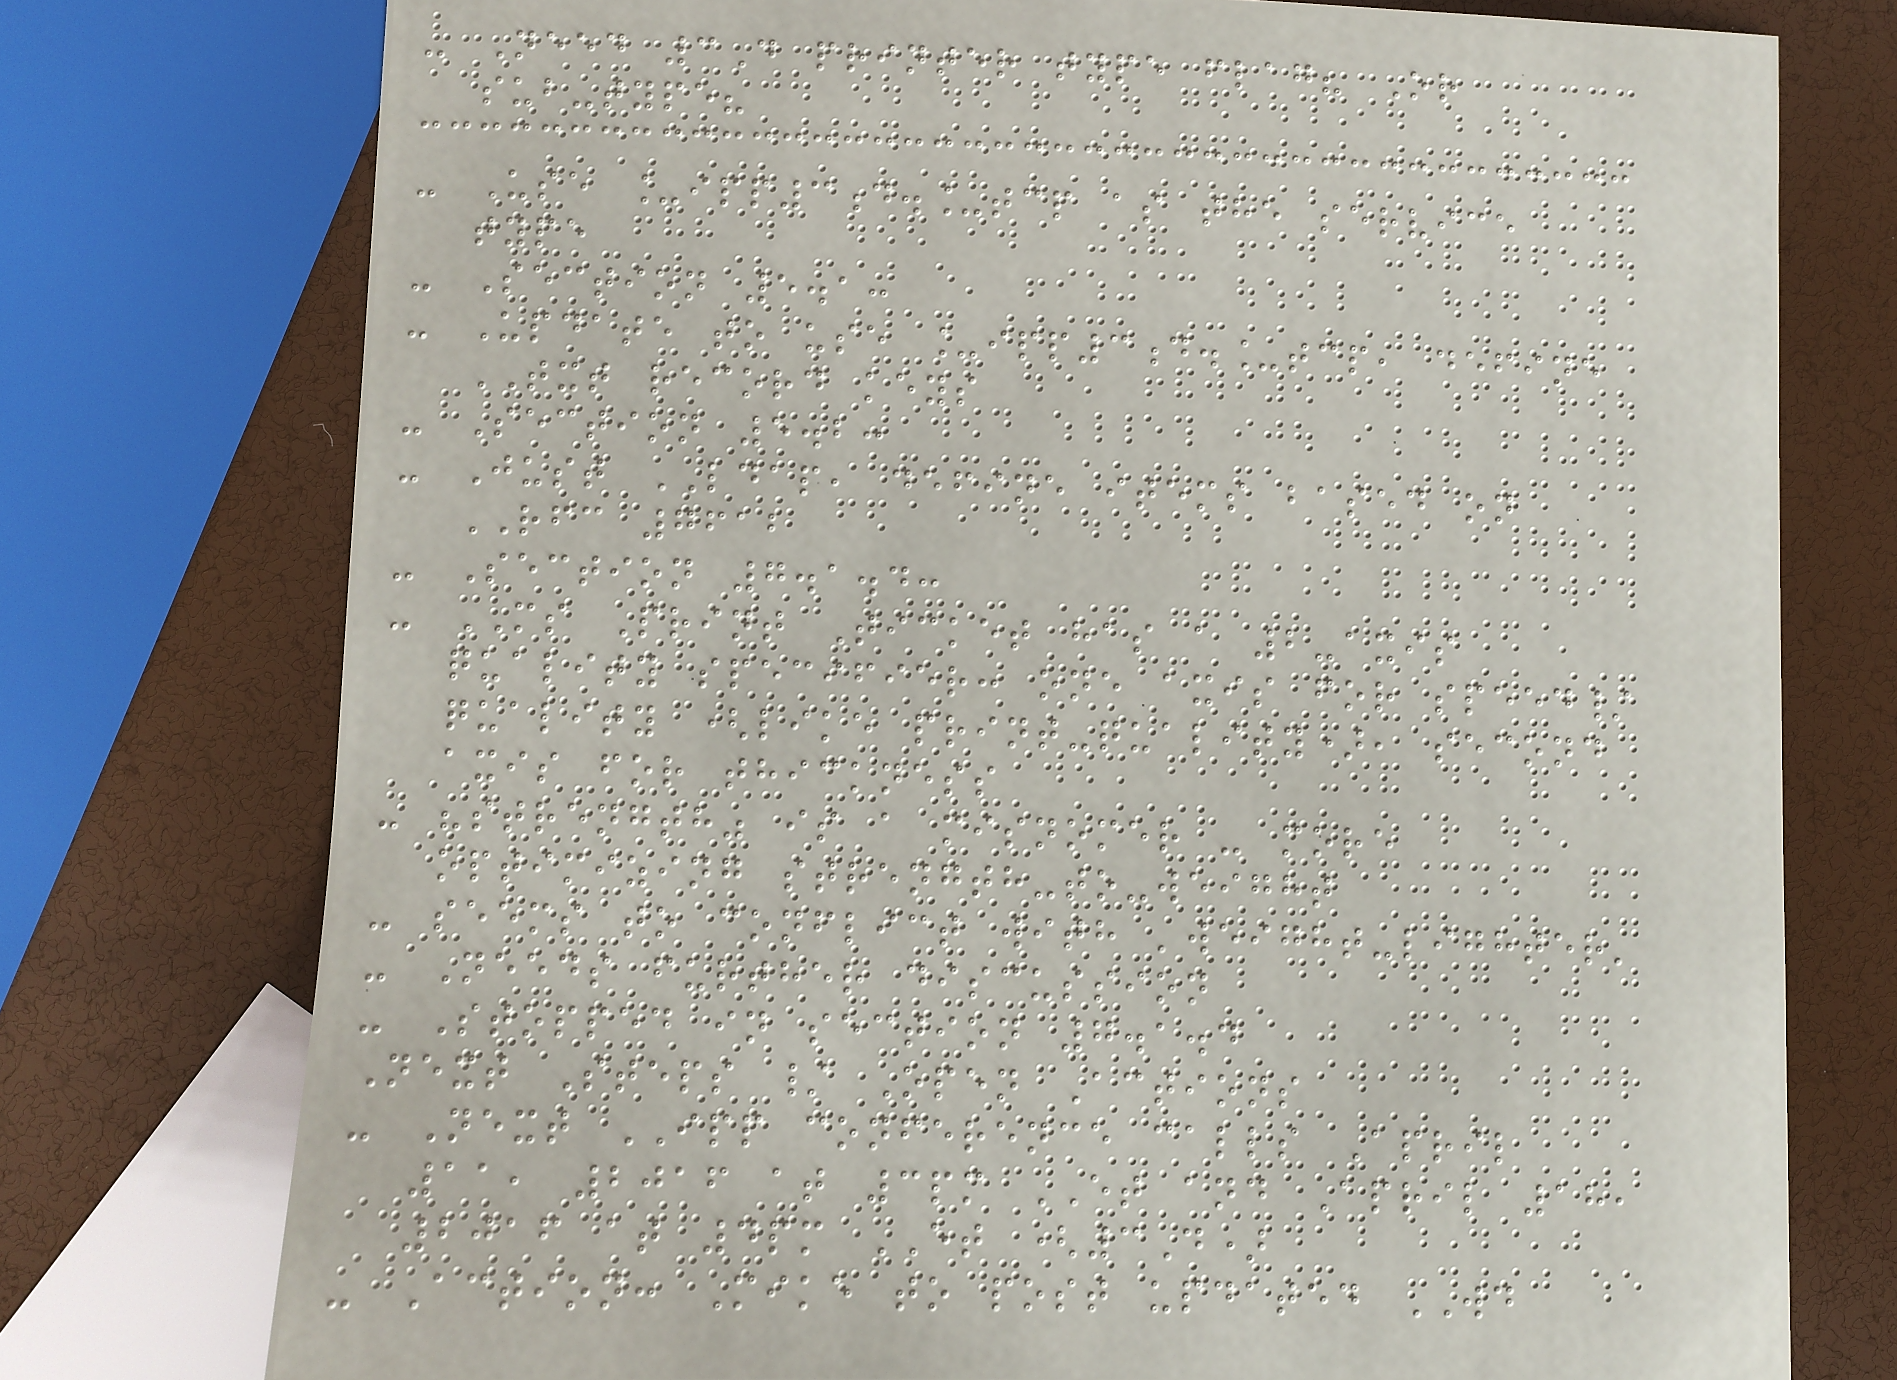- Need 3D printer type flag? Or
sub-type?
- Use _ipp3d._tcp as the service
type
- Section 5.1:
- Update to use _ipp3d._tcp, define
TXT record keys
- Section 5.2:
- Just LDAP, define items based on
RFC 7612
- Section 7.1.4:
- MS Print Ticket has a 2-axis
quality specifier: one axis for speed/
quality (like print-quality), second
axis for thickness
- "strength" is a misnomer - more
optimizing strength-to-weight
- seems to conflict with 'weight-lighter'
- Needs further discussion
- Stopped in section 7.1.4
Next Steps / Open Actions
- Next IPP conference calls April
11, 2016 at 3pm ET and April 18,
2016 at 4pm ET (3D)
- Action: Mike to post updated WD
